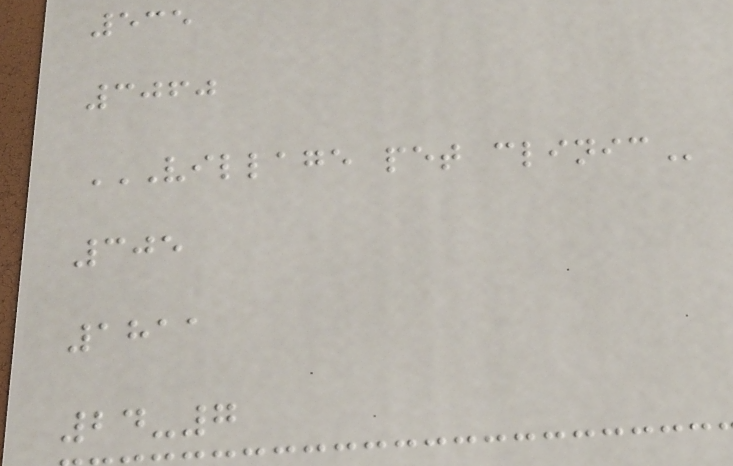535
3060
VILLAGE PET CLINIC
305
1811
24-7
